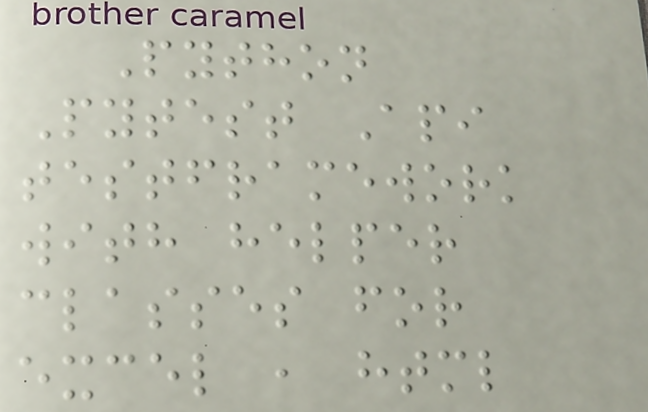Python
Pytest Api
testframework
with helper
classes for
excel , html
